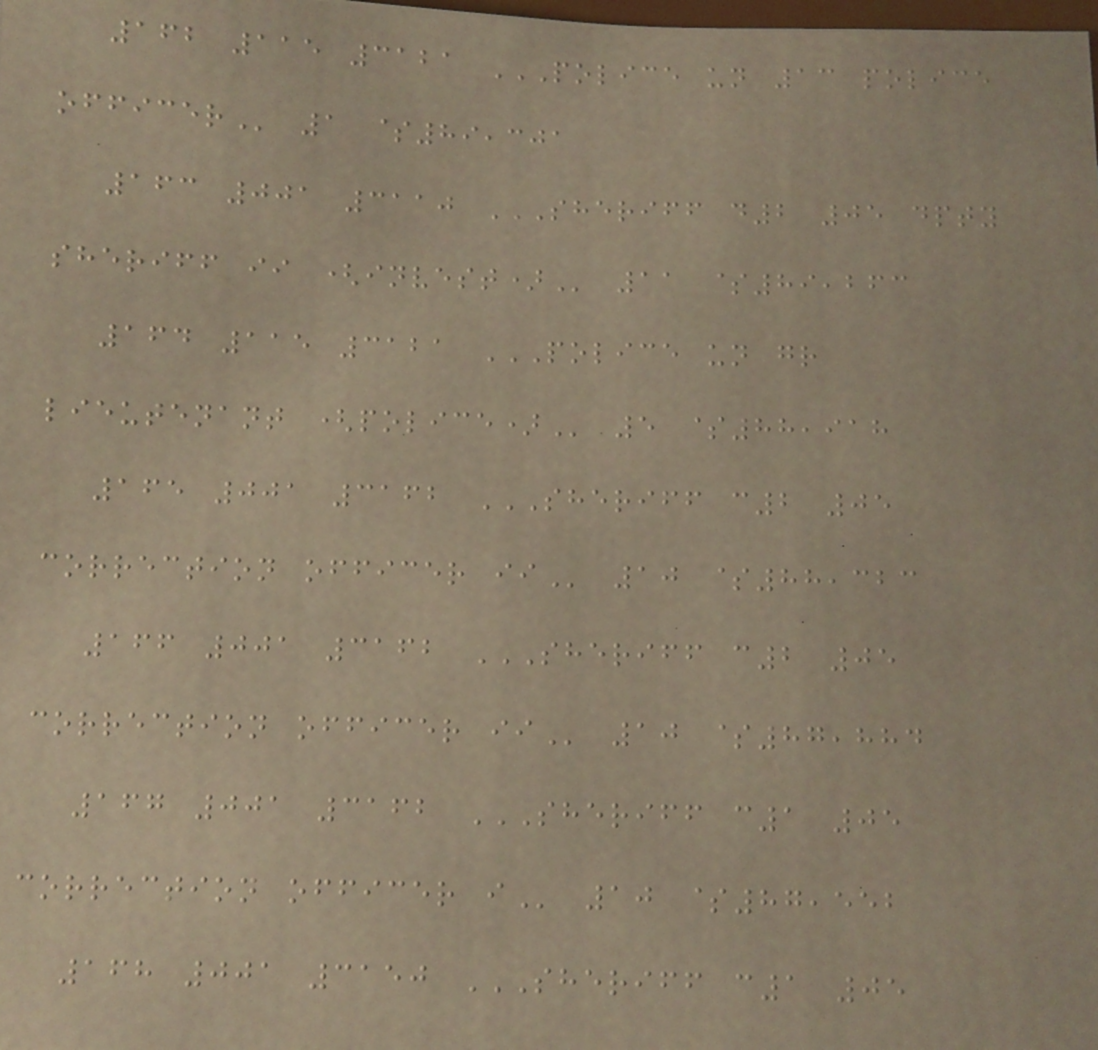162 115 3121 POLICE UN 13 POLICE
OFFICER 1 $89,301
163 001 3110 SHERIFF D2 05 DPTY
SHERIFF II (INVEST) 11 $89,263
164 115 3121 POLICE UN GR
LIEUTENANT (POLICE) 5 $88,918
165 001 3162 SHERIFF C2 05
CORRECTION OFFICER II 10 $88,323
166 001 3162 SHERIFF C2 05
CORRECTION OFFICER II 10 $87,884
167 001 3162 SHERIFF C1 05
CORRECTION OFFICER I 10 $87,552
168 001 3150 SHERIFF C1 05
